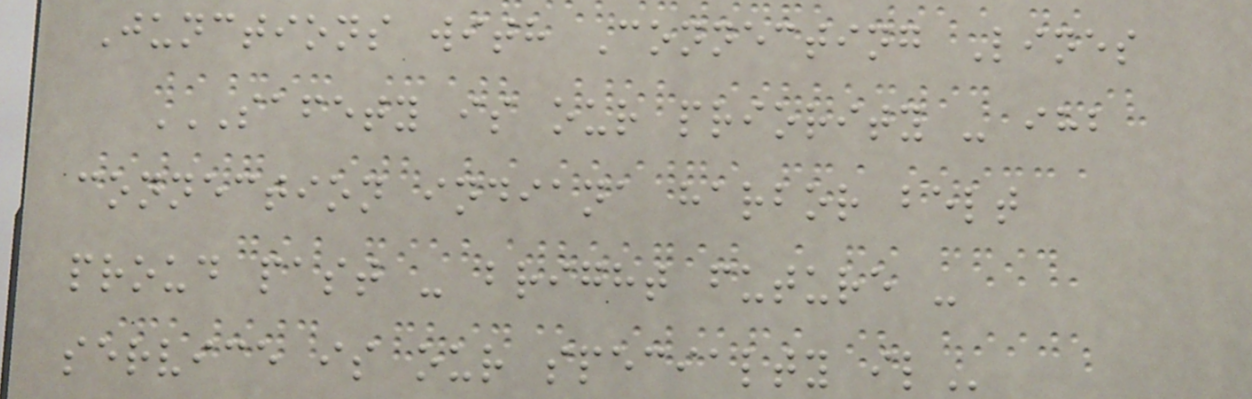Junctions with Connecting Lines
SAFETY IS OUR PRIORITY - IHB
CONNECTION INDIANA HARBOR BELT
PROUD PAST - BRIGHT FUTURE -
SERVICE IS OUR SPECIALTY IL
